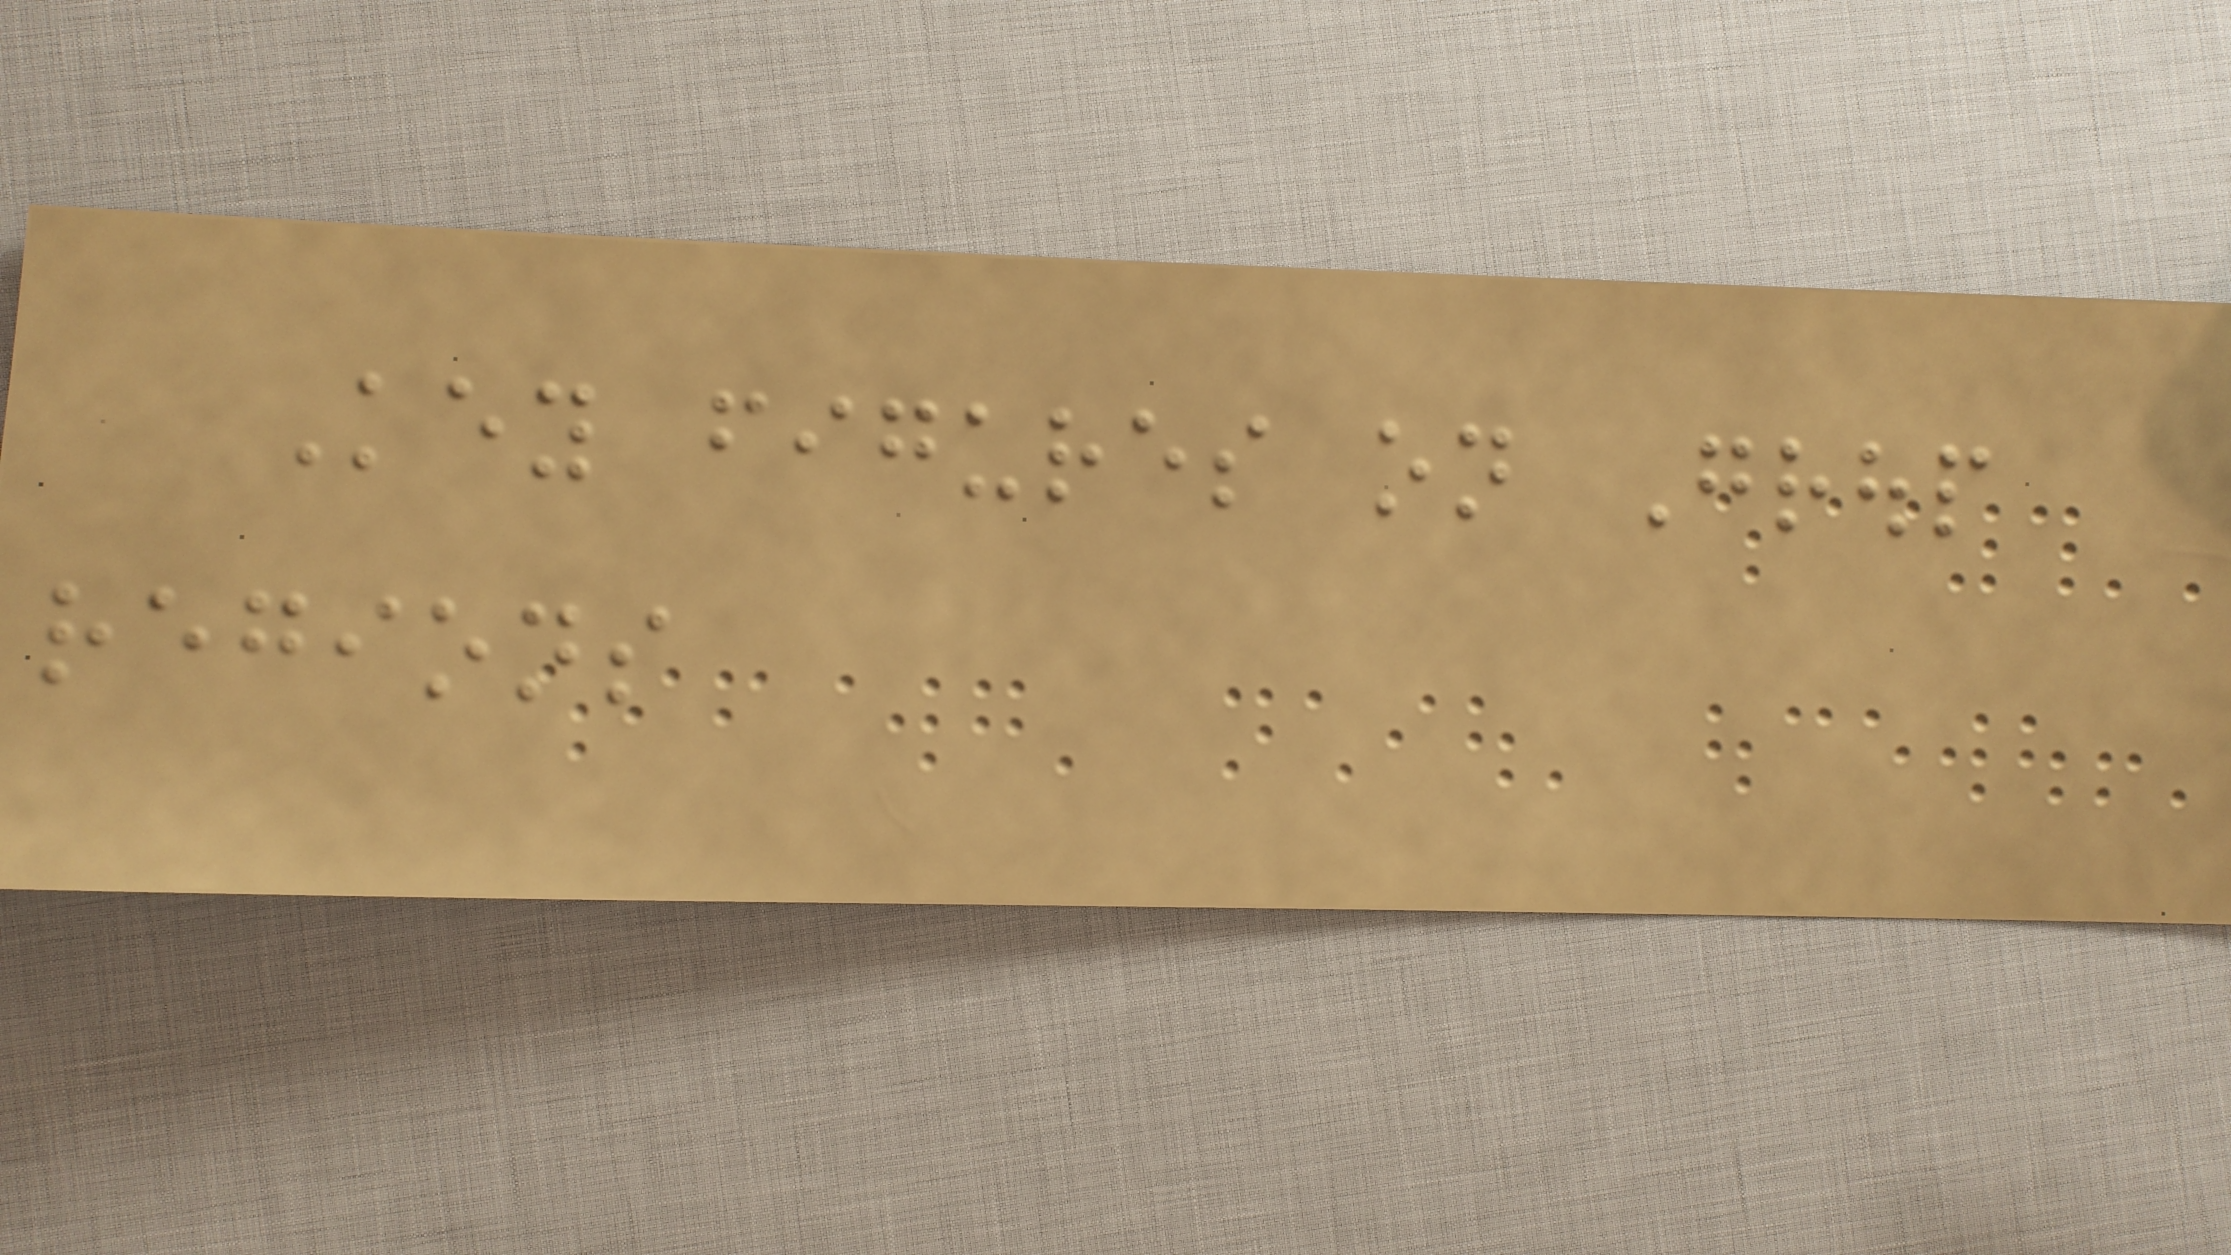Key figures on Group
regions
